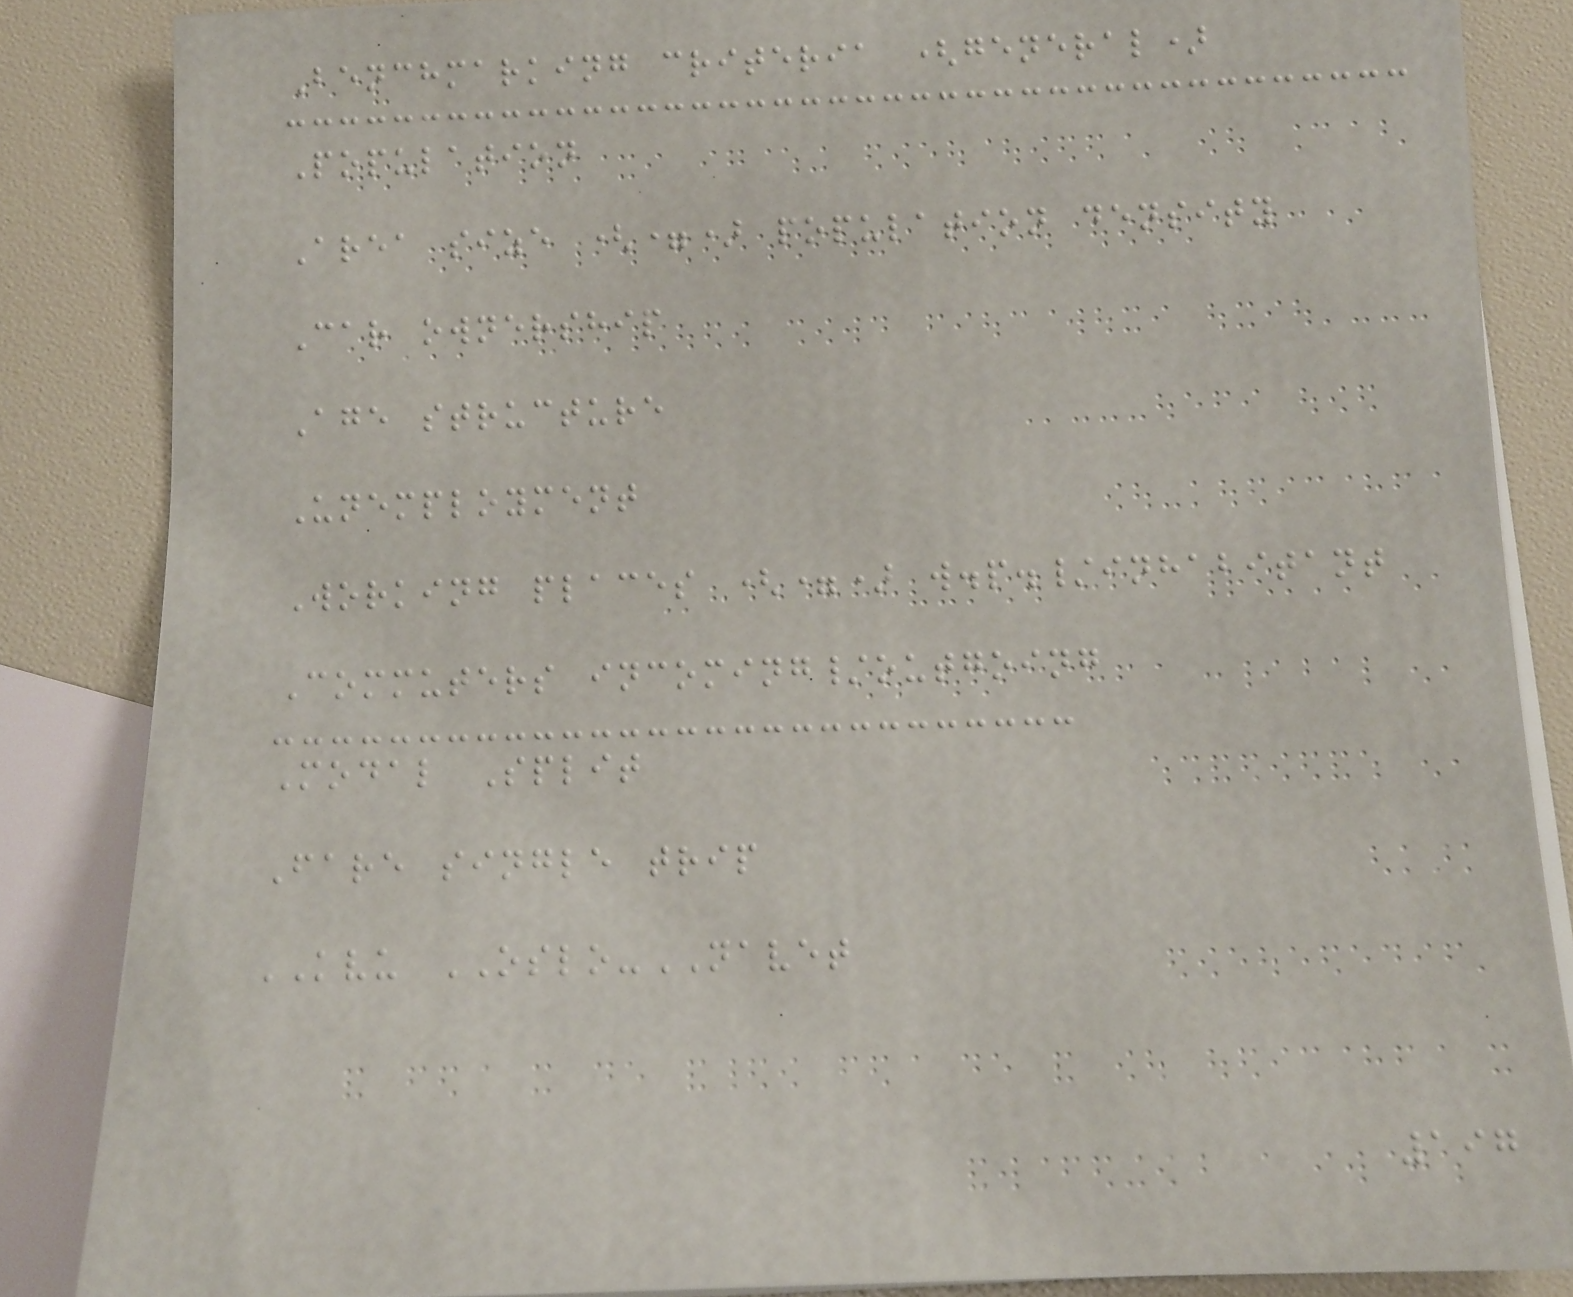Benchmarking criteria (general)
Population
Area size (=) population density
Car ownership
Age structure
Unemployment
Working places (=) w.p./inhabitant
Commuters incoming/outgoing
Modal Split
Fare single trip
KVU OSLO-NAVET
197
